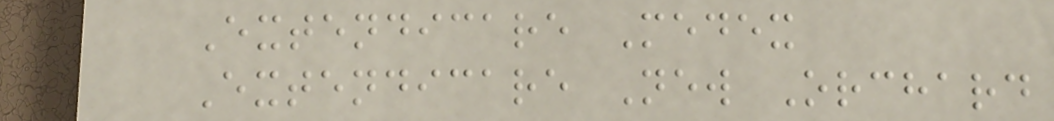Extendicare Medex
Extendicare New Orchard
